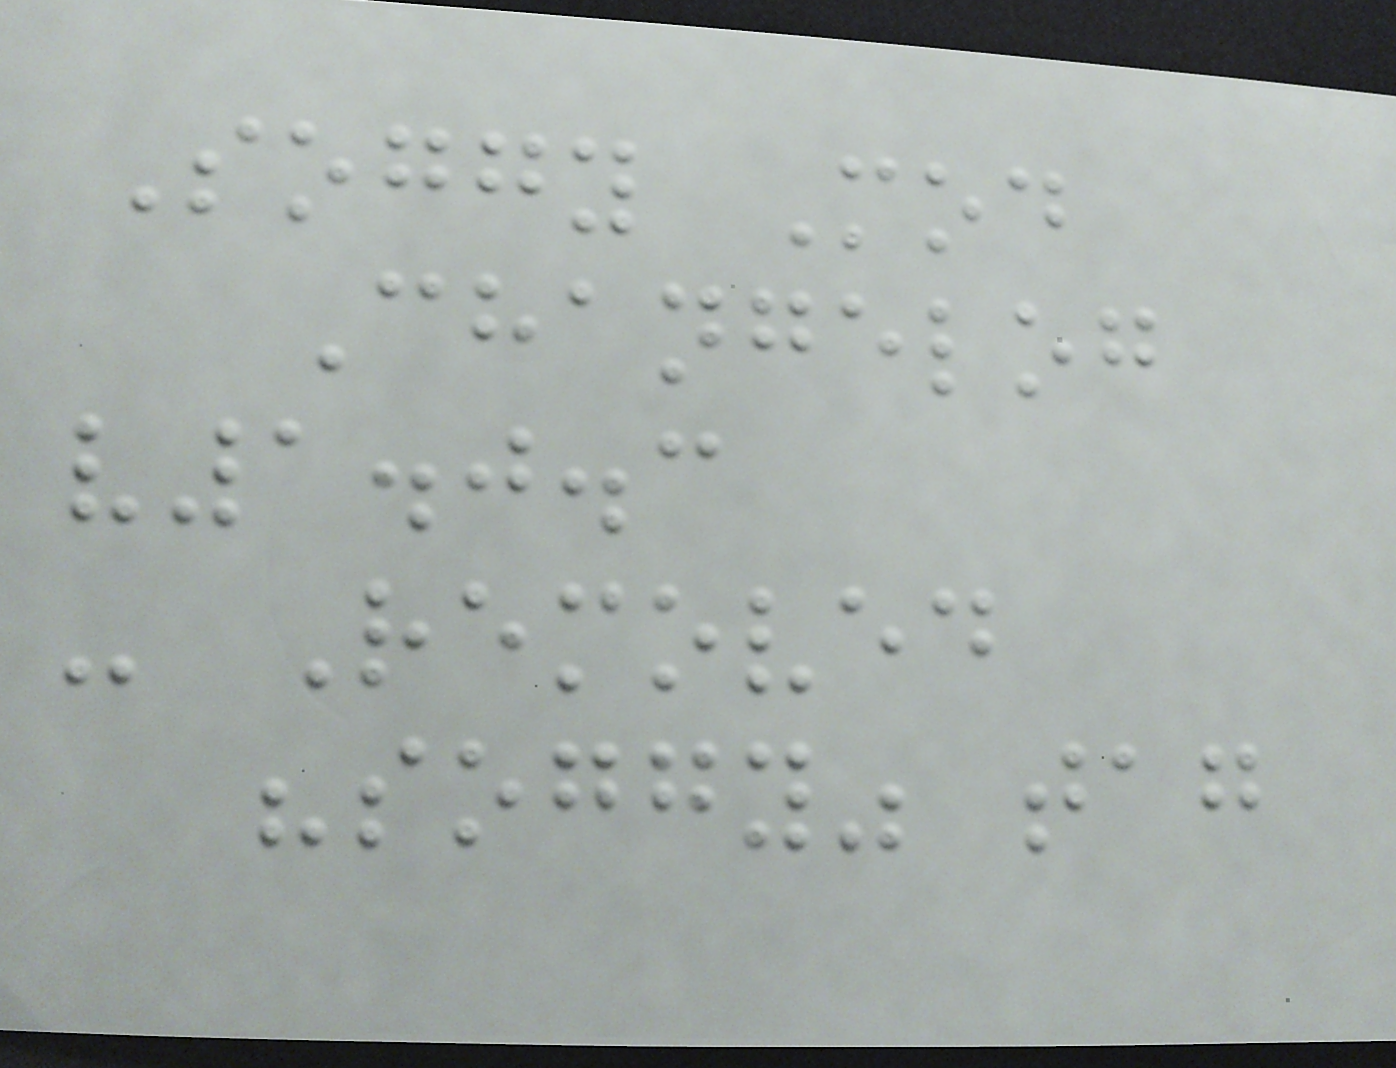Soggy Mod
Changelog
v1.0.3
- Removed
"soggy" tag
